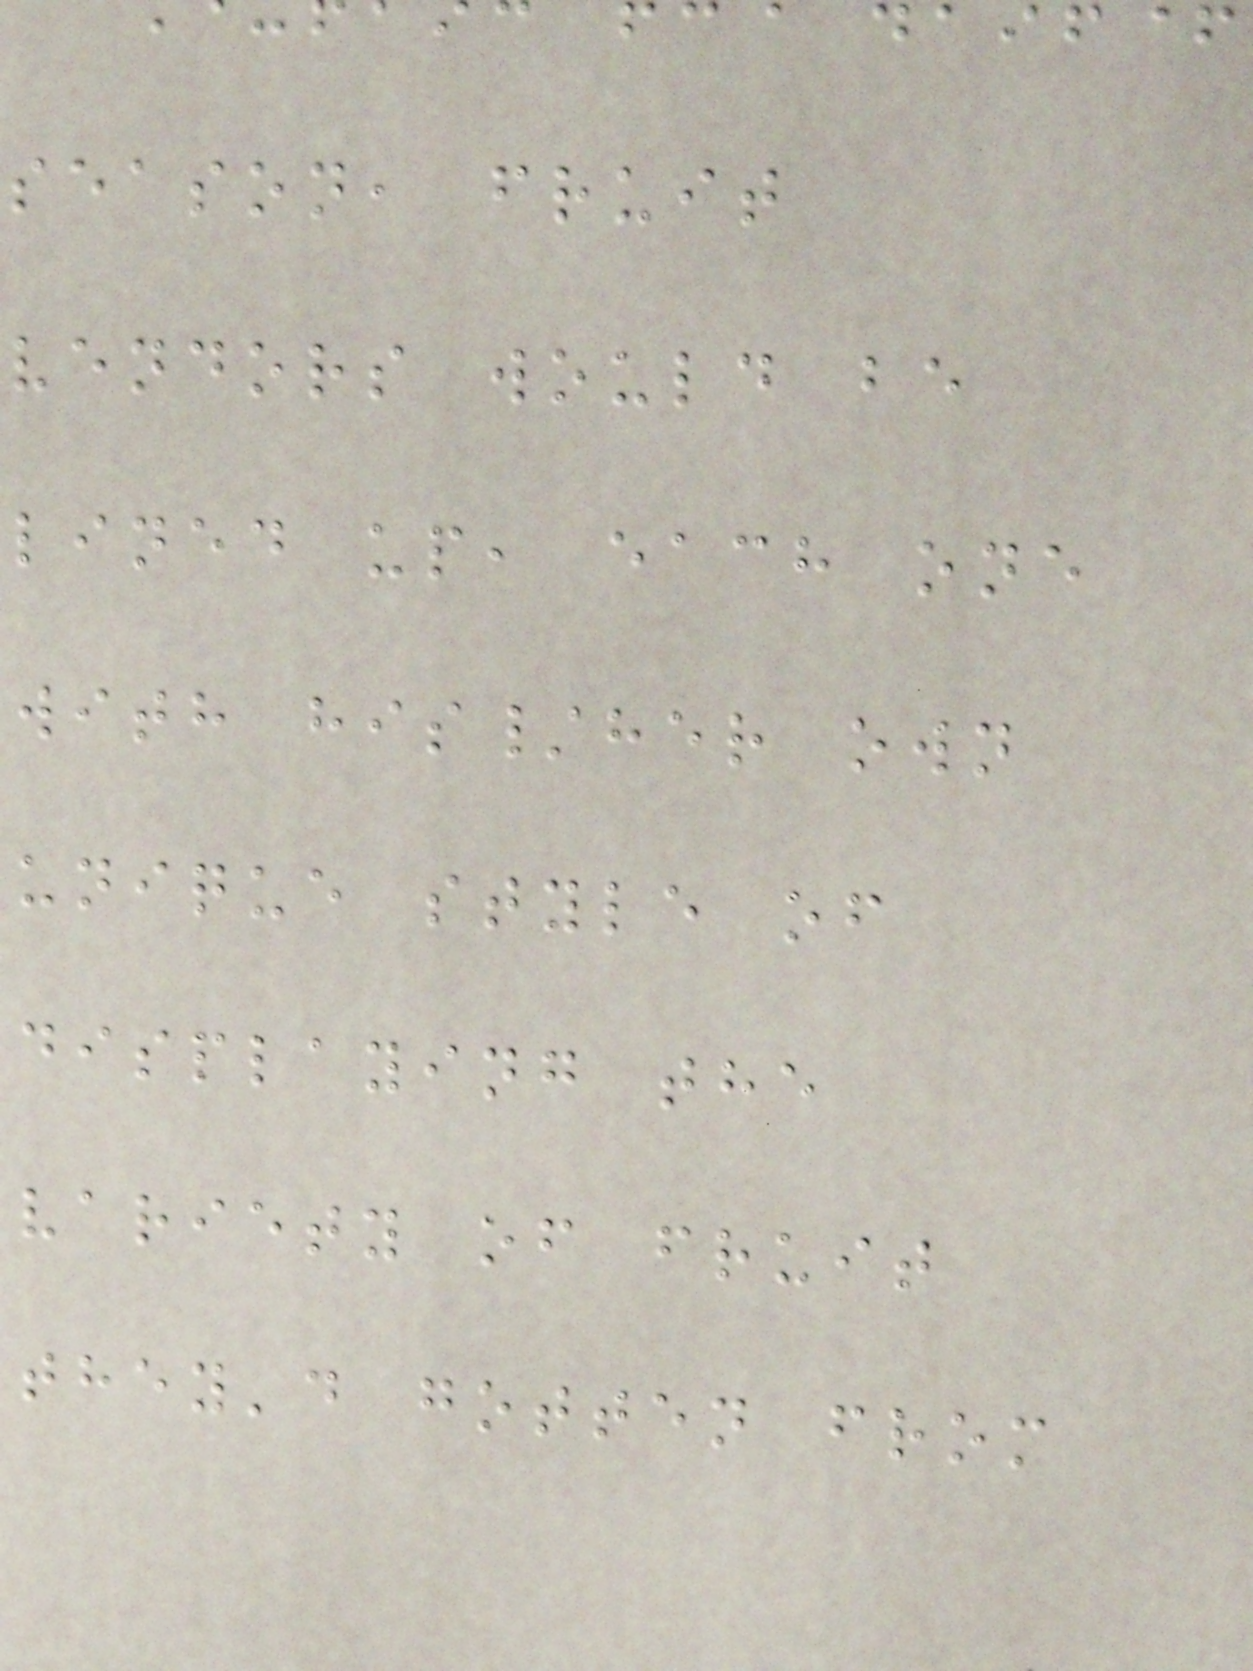season, fruit
vendors would be
lined up, each one
with his/her own
unique style of
displaying the
variety of fruit
they'd gotten from
